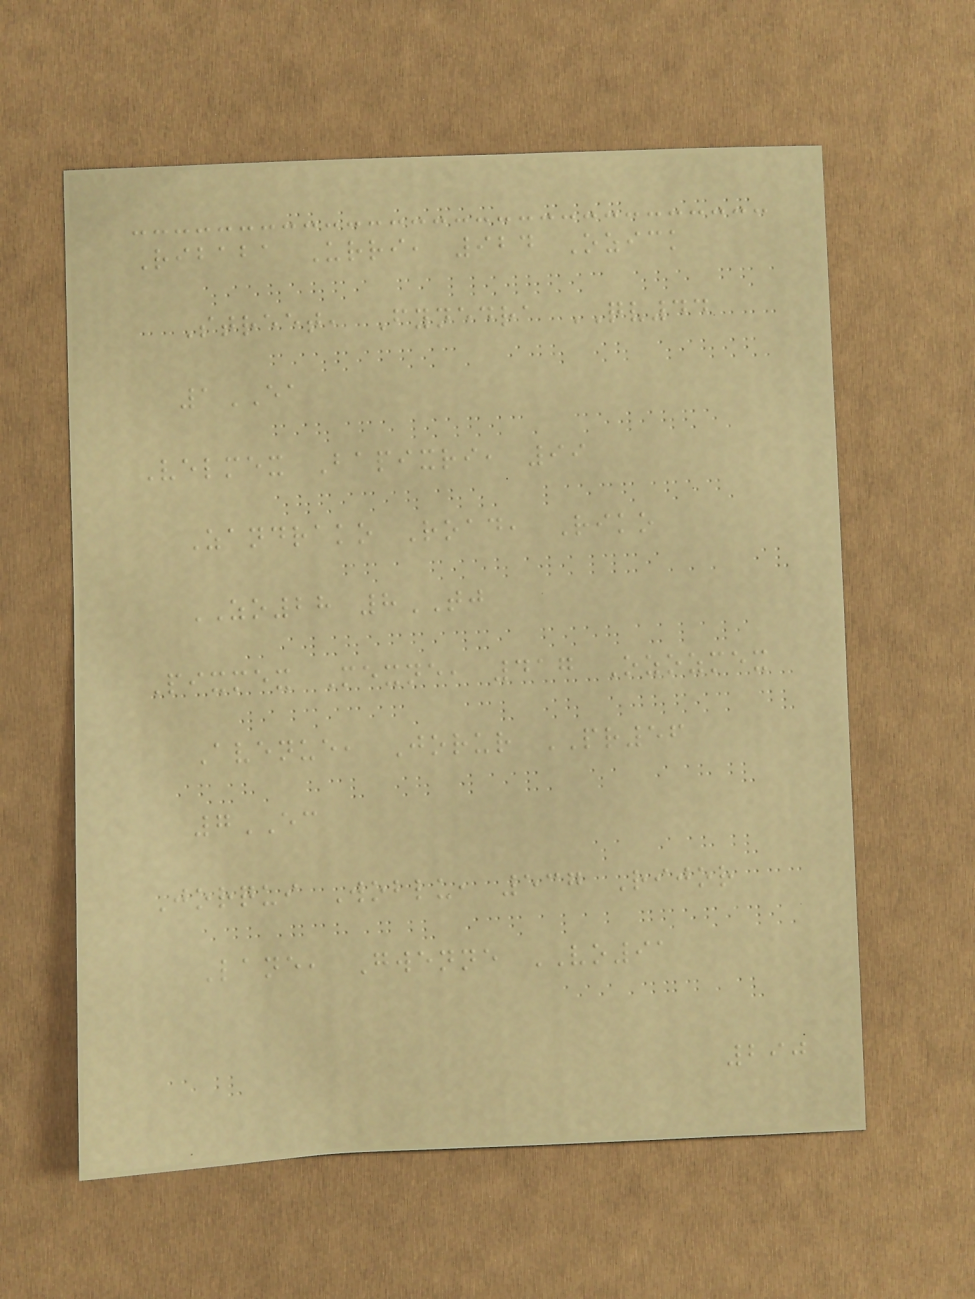Ribaba Urri, 924 Ozick
Street, Fynedra QV44
1EA
Velmex Bapixri, 99
Zandrako Road, Riko
ZO28 8TJ
Pixmex Mexne, 417 Ozozmex
Avenue, Jorur PR56
7EC
Jorqui Woblu, 537 Rijor
Lane, Gwenne VO91
290
